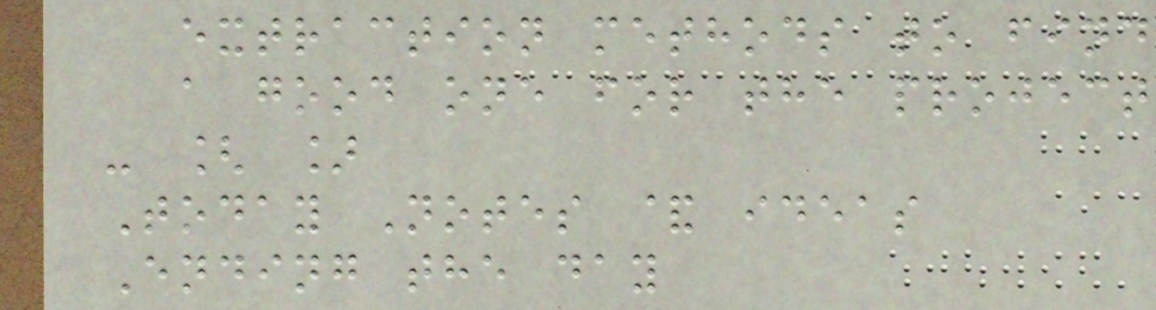extraction methods to find
a good one for the project
- [ ]
Today Notes & ideas
Ending the day
